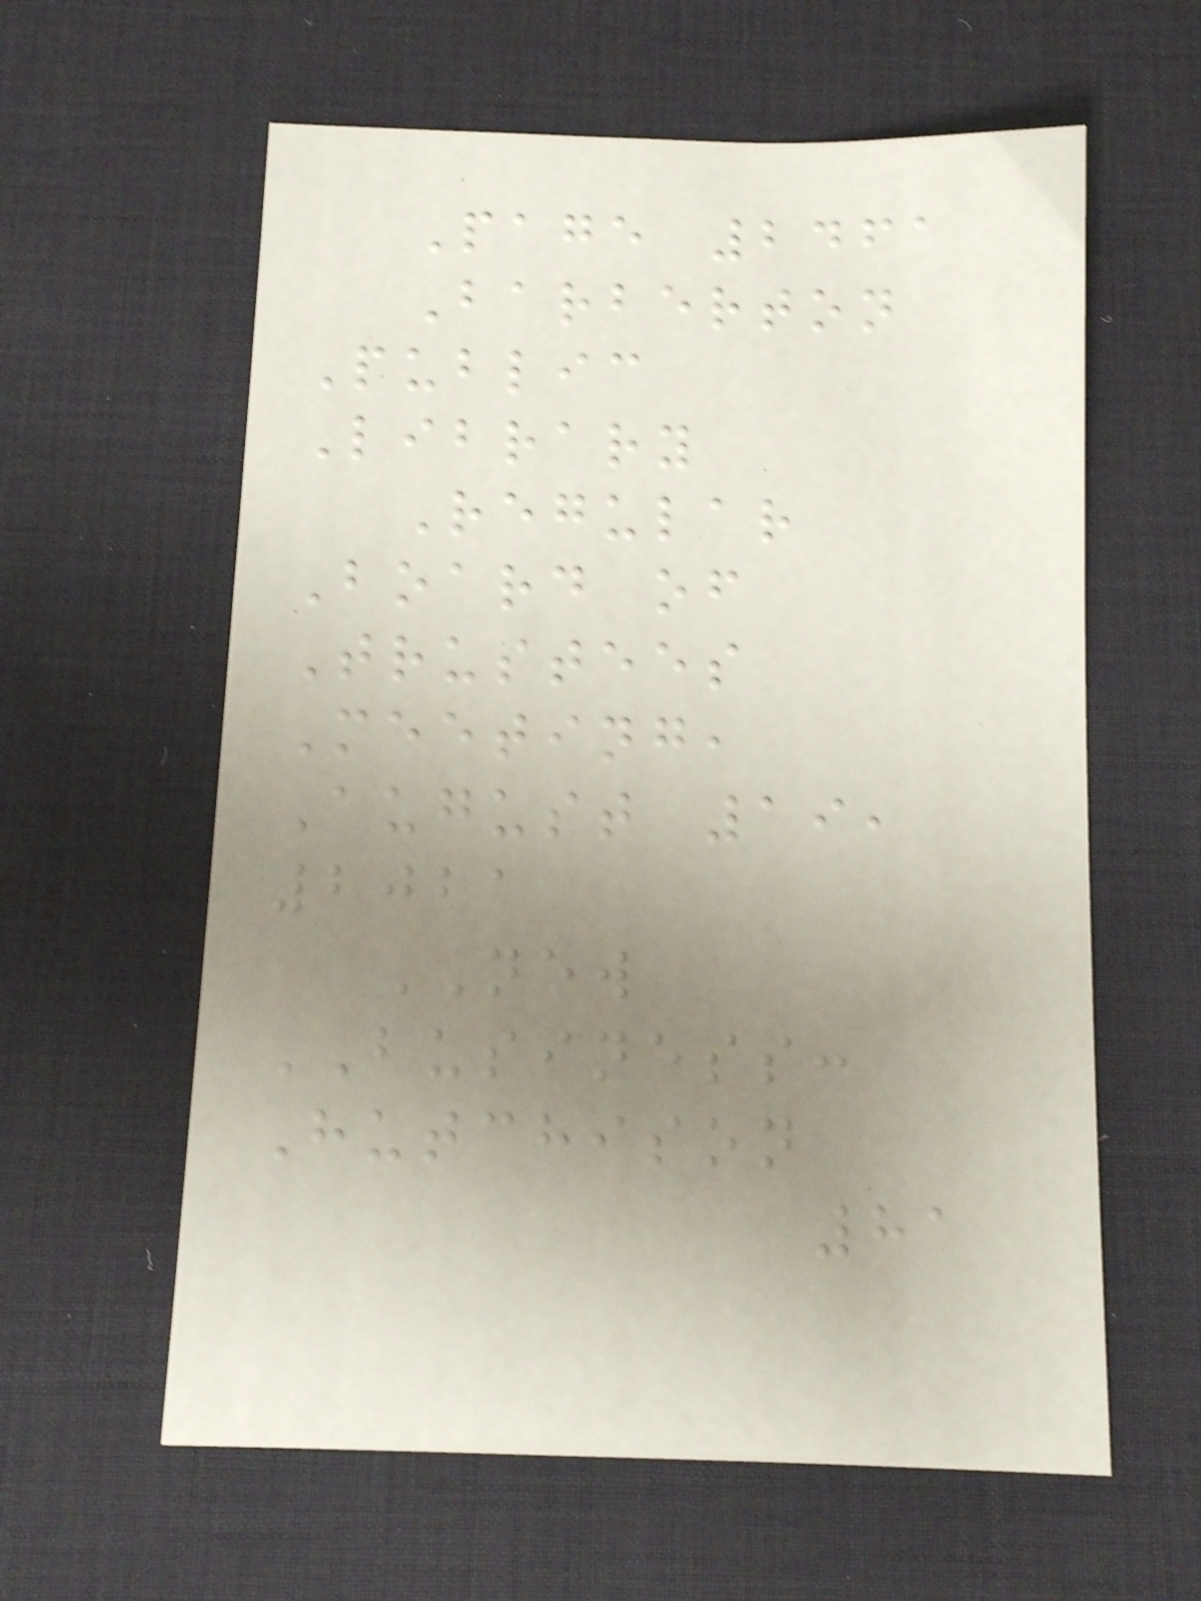Page 2461
Barberton
Public
Library
Regular
Board of
Trustees
Meeting,
August 19,
2021
NEW
BUSINESS:
Hutchison
81
